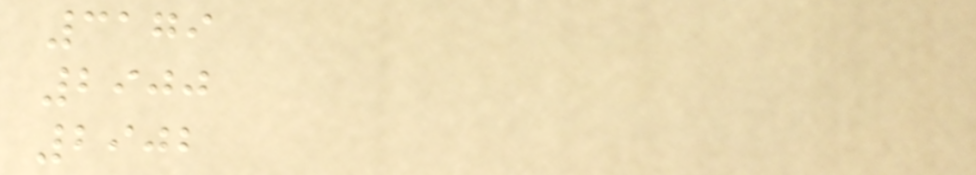3179
2900
2902
